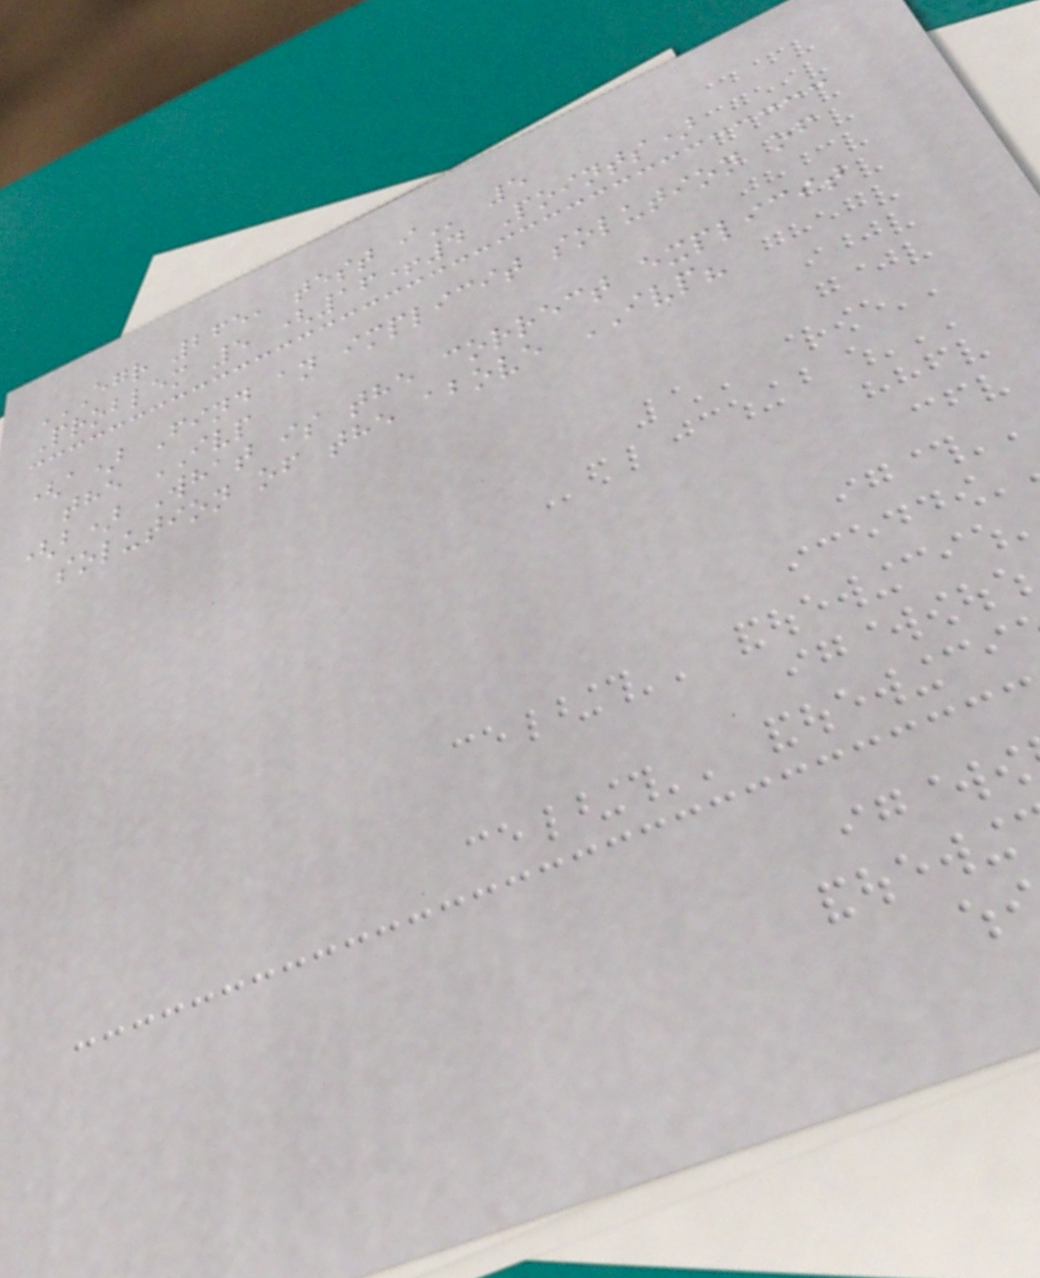EGR 265, TEST I 5
Problem 5 (16+4 Points)
(a) Find an implicit solution of
the IVP
(b) What is the correct explicit
solution of the above IVP?
